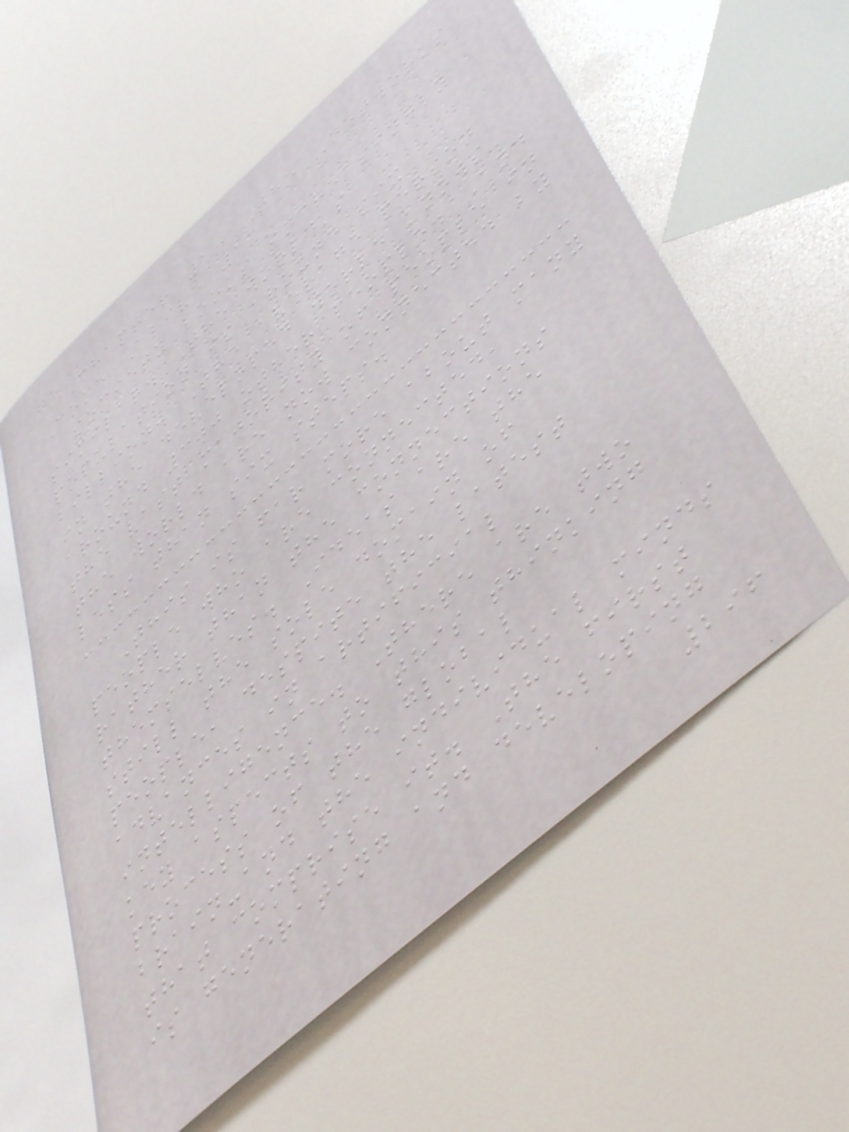Chapter 1: The Networks
Come Alive 11
society looks increasingly
similar. The world's
population is around six
billion. The average person
in the developed world knows
around 300 other people. And
the vast majority of people in
the world are now connected by
less than six steps.
This is far more about many
people who are connected,
rather than the connections
themselves. Ideas are the
still the sole domain of
people, despite the latest
advances in artificial
intelligence. There are two
key aspects to this thinking
process of the global
brain-and the individual minds
that comprise it. The first
is generating and developing
296
